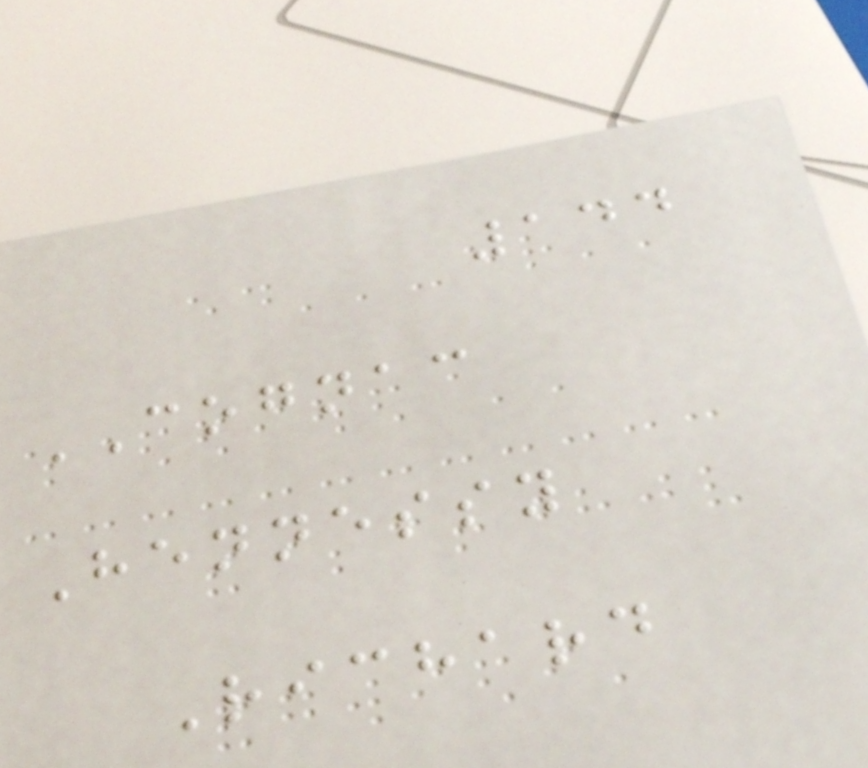144
COGNAC
Hennessy
Richard
